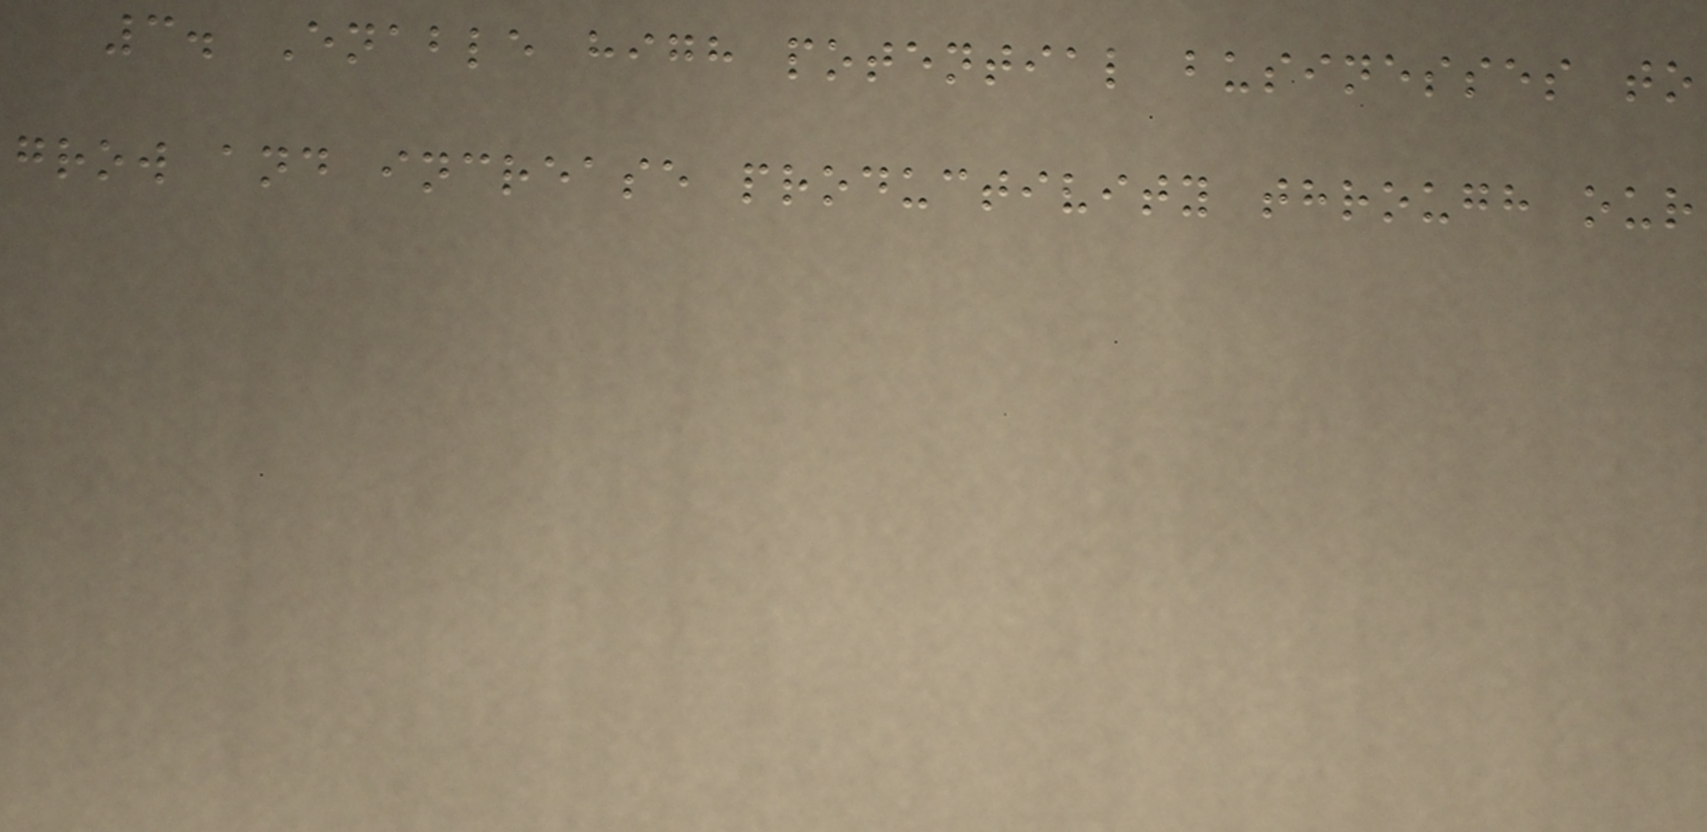3. Enable high potential businesses to
grow and increase productivity through our
